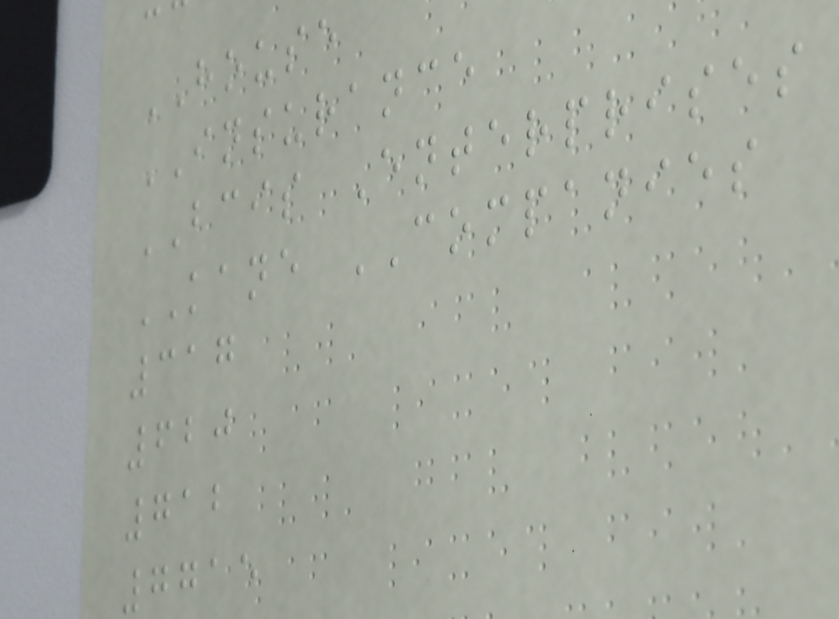HOUSE
INSURANCE
BCIS Enterprises
KANE COMPANIES
317
620
712
7715
